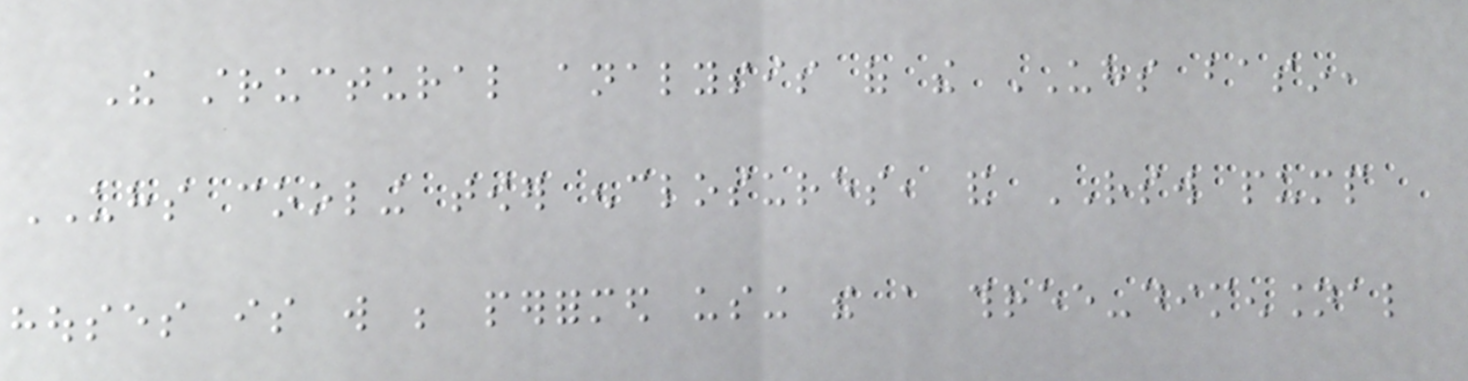The structural analysis of the UHS basin,
UHS cooling tower enclosures, and RSW pump
houses is will be performed using the a three-dimensional
